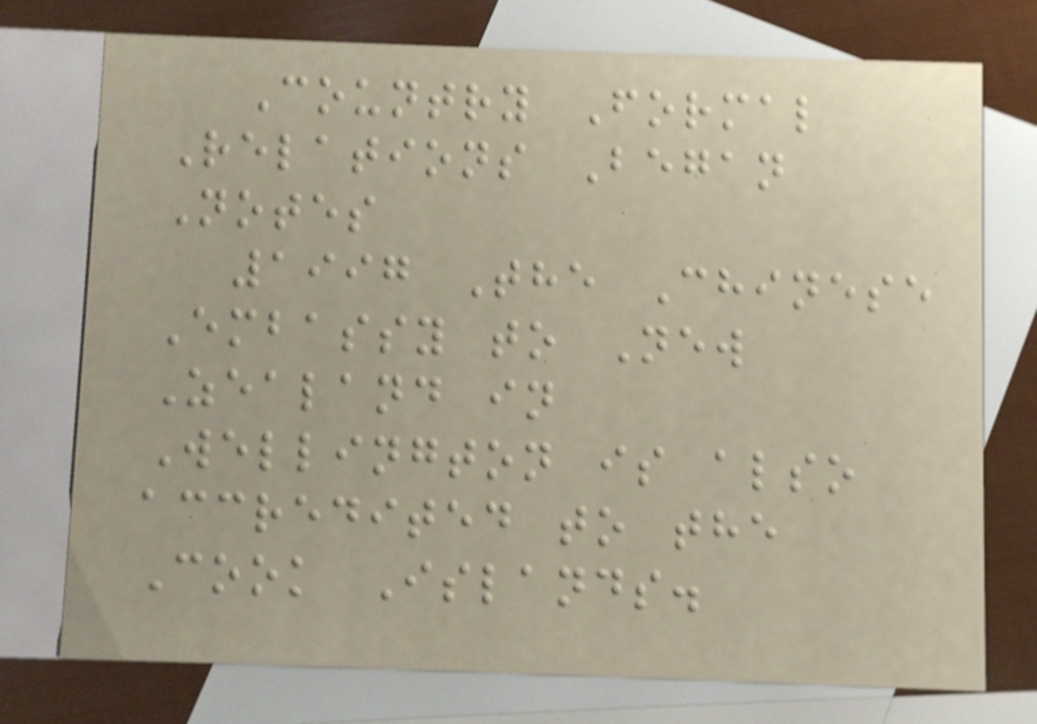Country Formal
Relations Began
Notes
1997 The Chinese
Embassy to New
Zealand in
Wellington is also
accredited to the
Cook Islands.
